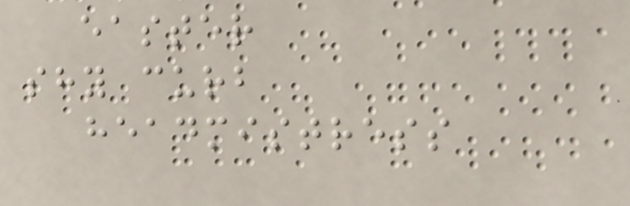easter
shy curb
headmistress
